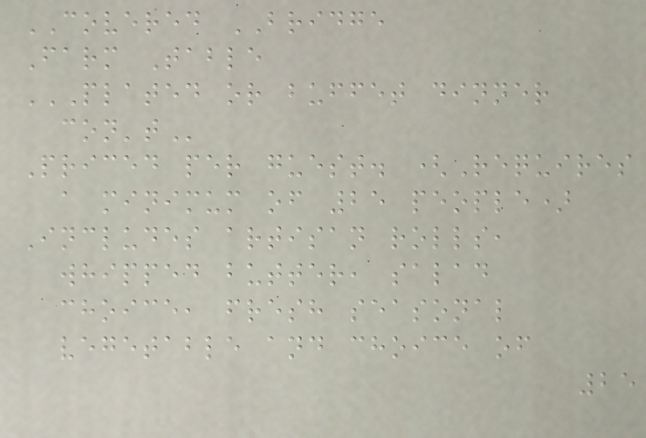COVERED BRIDGE
Farm Table
PLATED OR BUFFET DINNER
CON'T
Priced per guest. (Requires
a minimum of 25 people)
Includes artisan rolls,
whipped butter, salad
choice, fresh seasonal
vegetable and choice of
25
